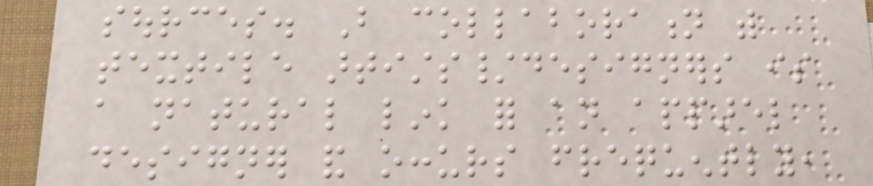sources. But collaboration with
textile artists/designers is
a natural link for an apparel
designer and occurs frequently,
